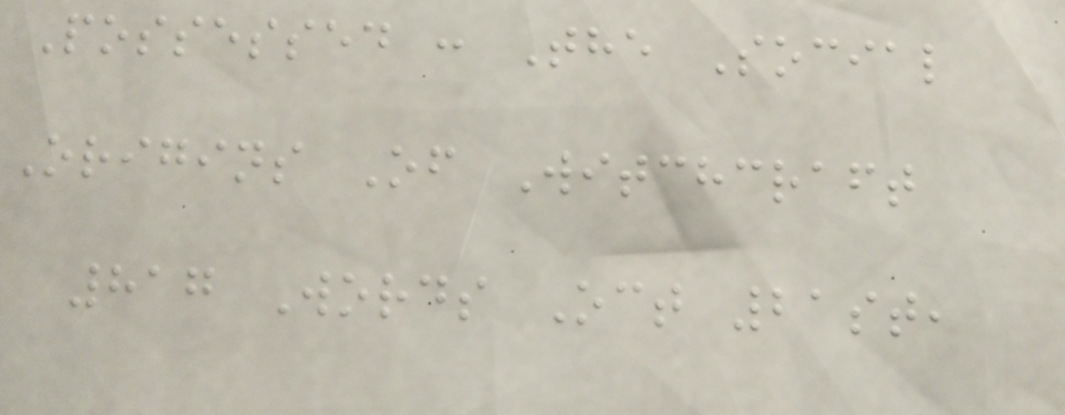Possessed : The Social
Origins Of Witchcraft
817 Words Oct 21st,
